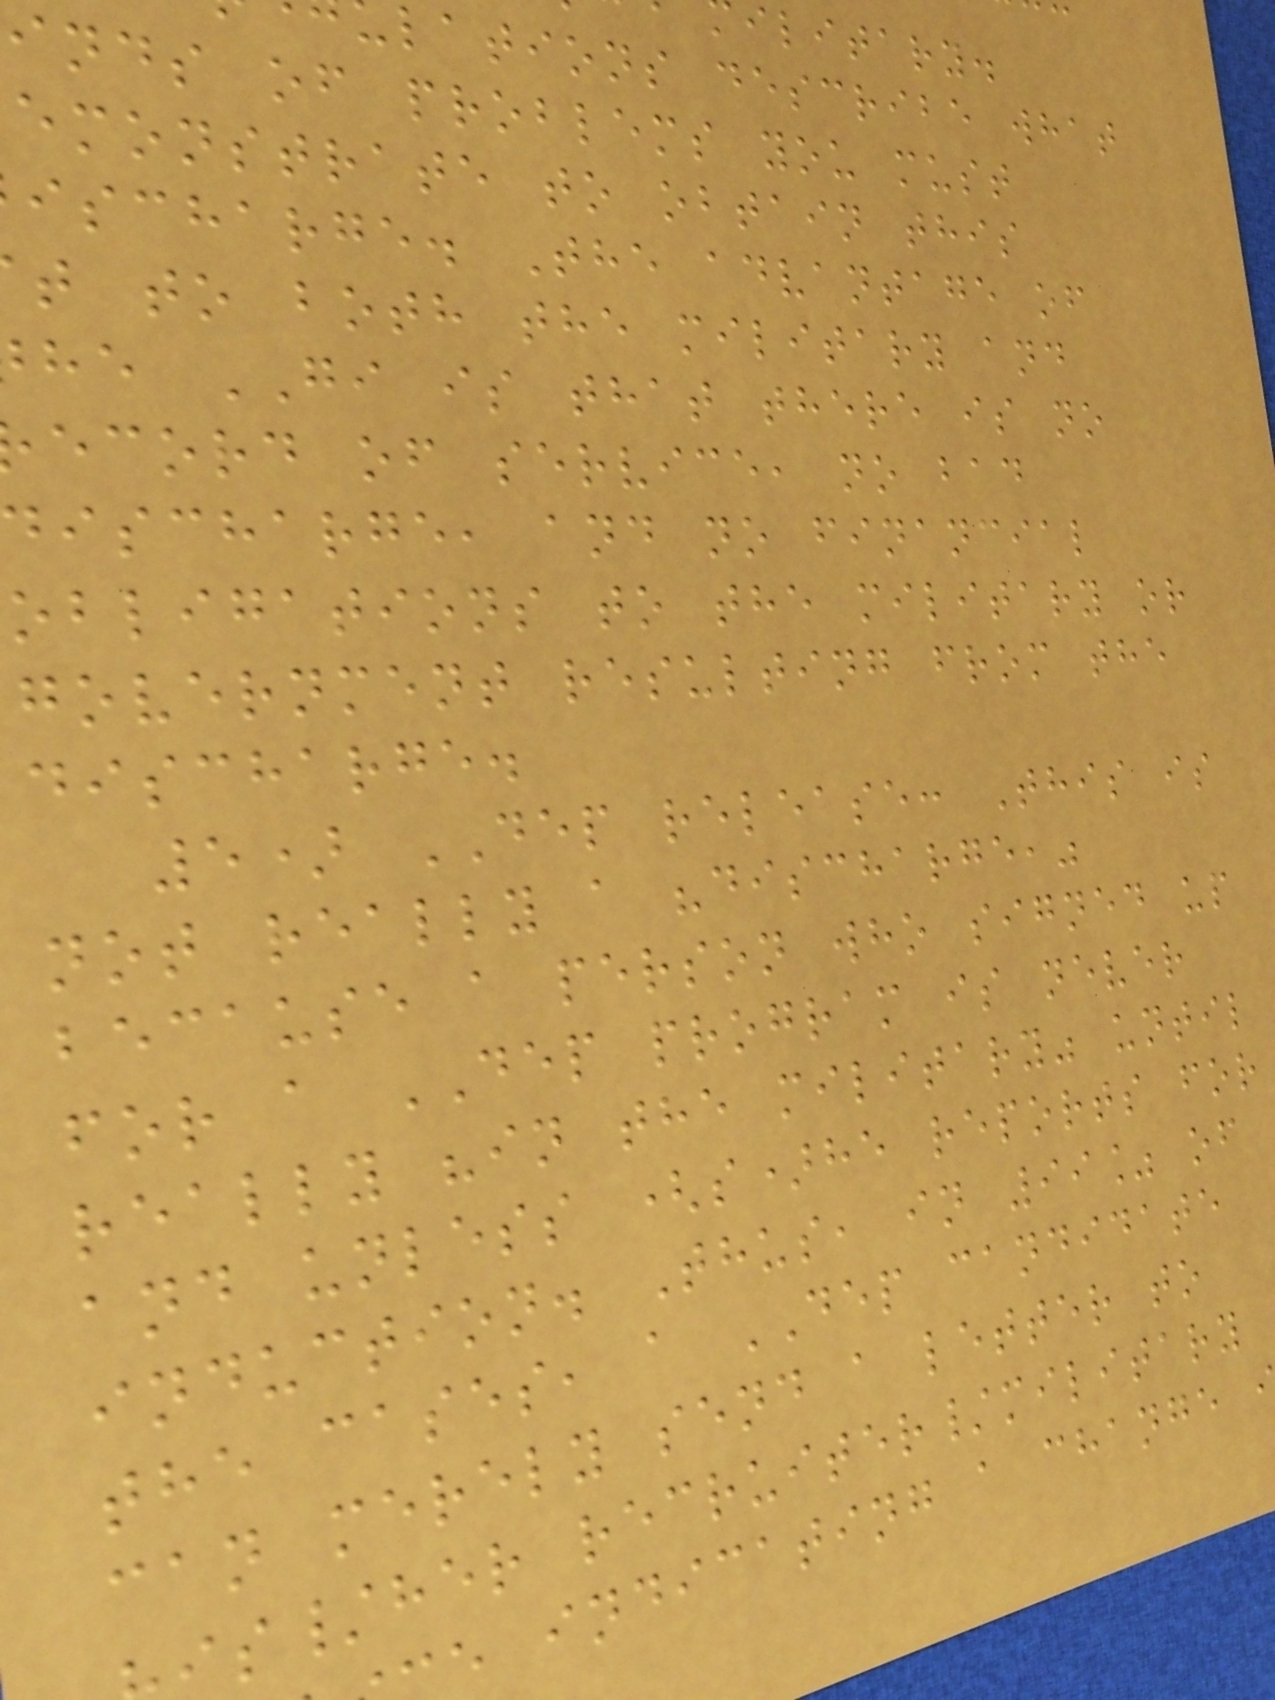ilitary.
lations describe what
inds of problems you must
emonstrate to obtain this
ischarge. The advantage of
t to both the military and
he GI is that there is no
ecord of service, no bad
discharge, and no financial
obligations to the military or
government resulting from the
discharge.
5) DEP release: This is
not really a "discharge,"
because a person who signed up
for a DEP program is never
really "in the military" until
and unless (s)he reports for
induction. Thus, in 99% of
the cases, a DEP candidate
can merely send a letter to
s/her recruiter/military
e indicating a change
